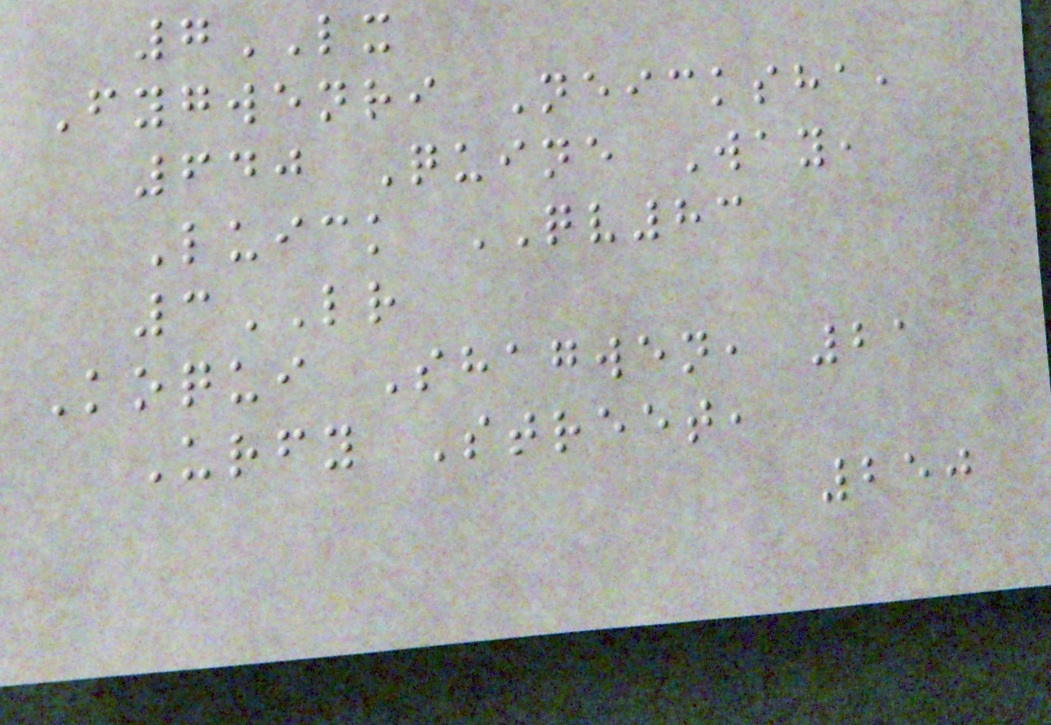7LX
Fygwenri Neicksha,
640 Quine Way,
Luick QV83
3LR
Koqui Shagwen, 21
Urfy Street,
250
